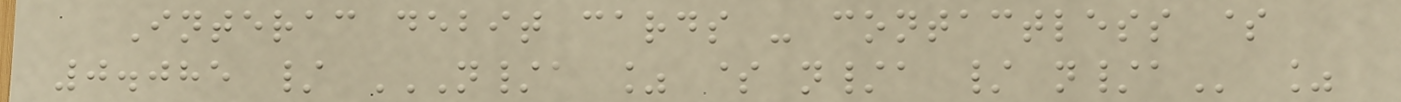Interac debit cards - contactless $
0.085 / N/A % $ N/A / N/A %
